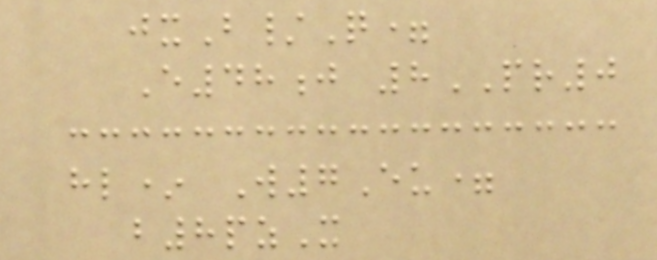jxB/Q=
E48j 8PR0
hl* W7Eu=
b8pzX
